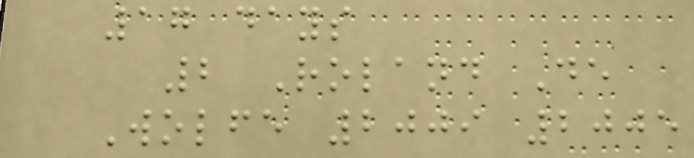17 days
2 Roland De
Wolfe 2009 2005
